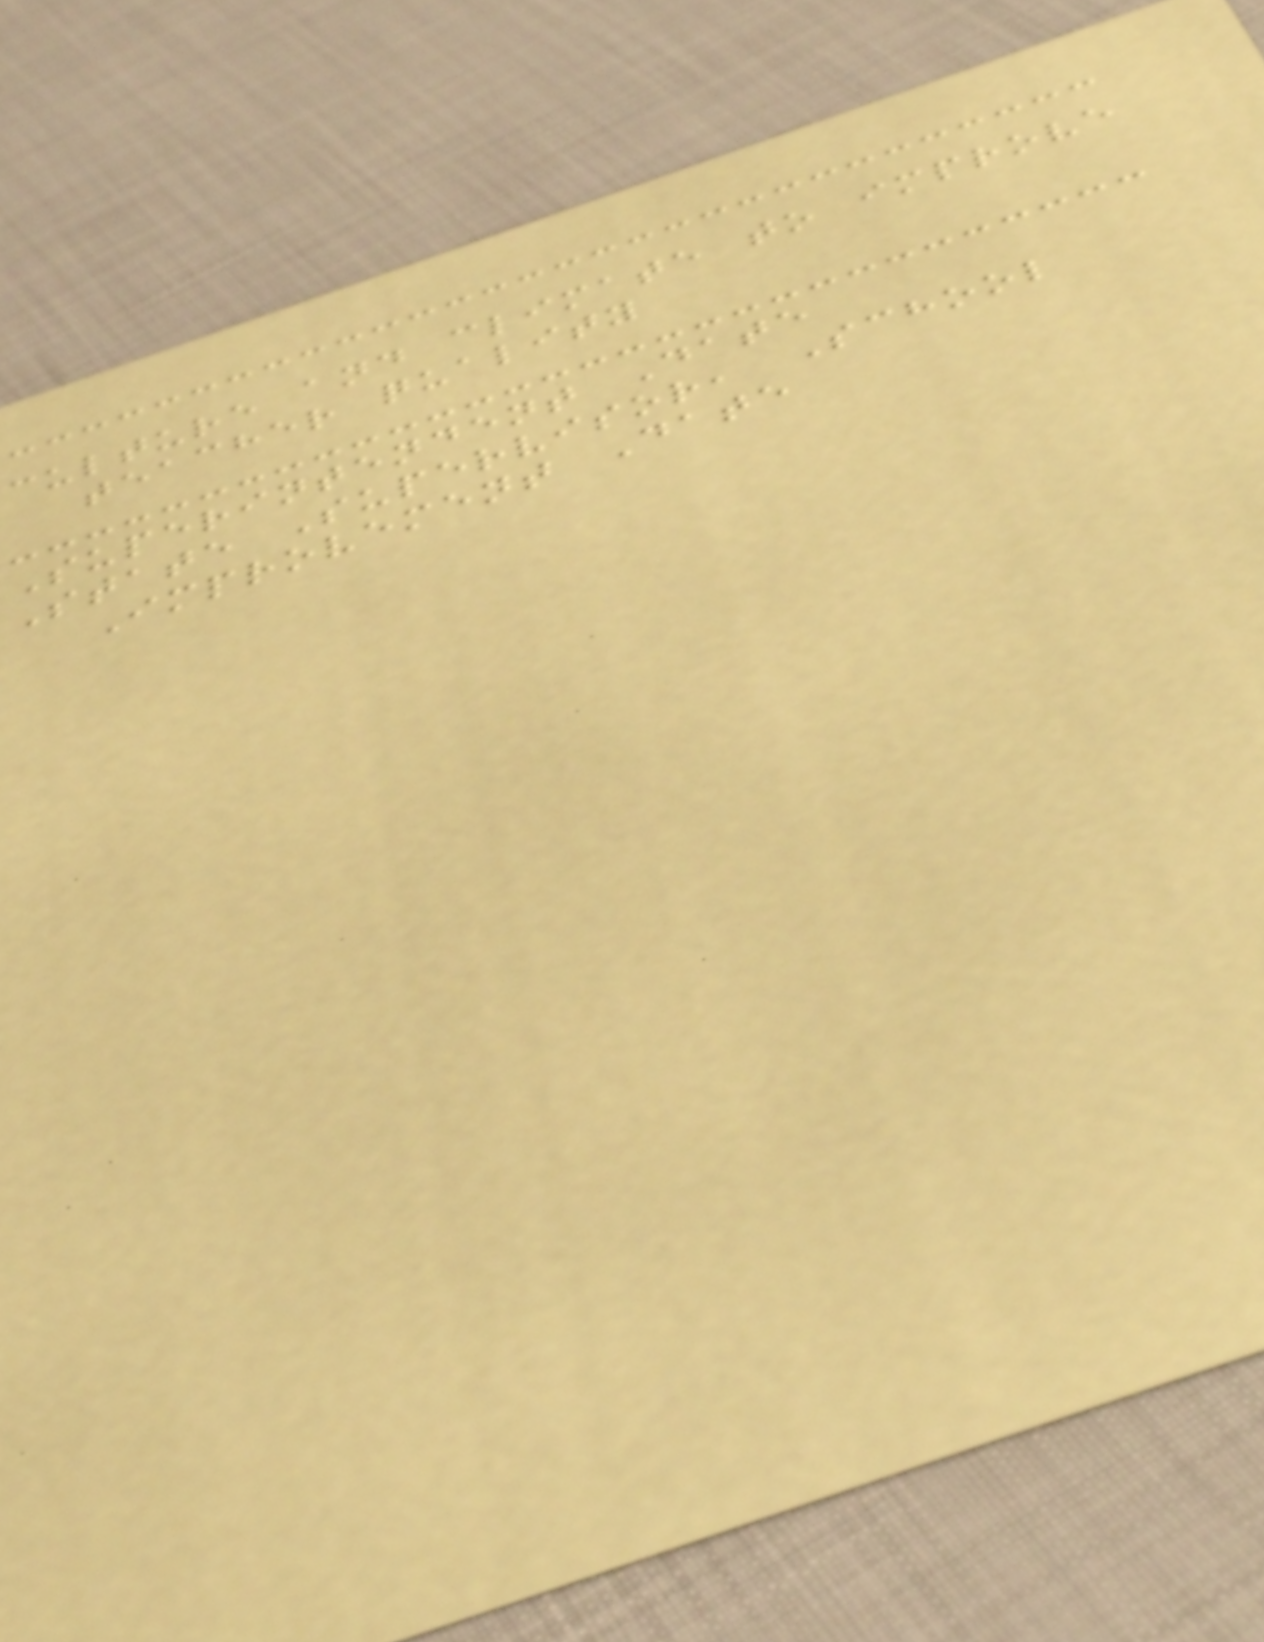culture and climate to improve
teacher quality
Superintendent Date
State Supervisor, School
Improvement Date
